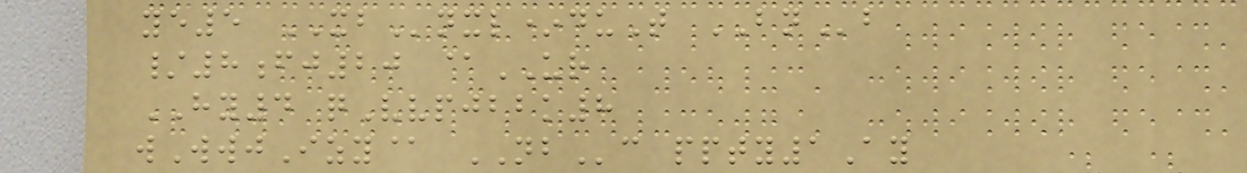ye5 XBnxl*duT BNb
/8fj20 @UR
HY4 qVvpjbbk8
wWwjIzy@ NBc ppty1Ay
